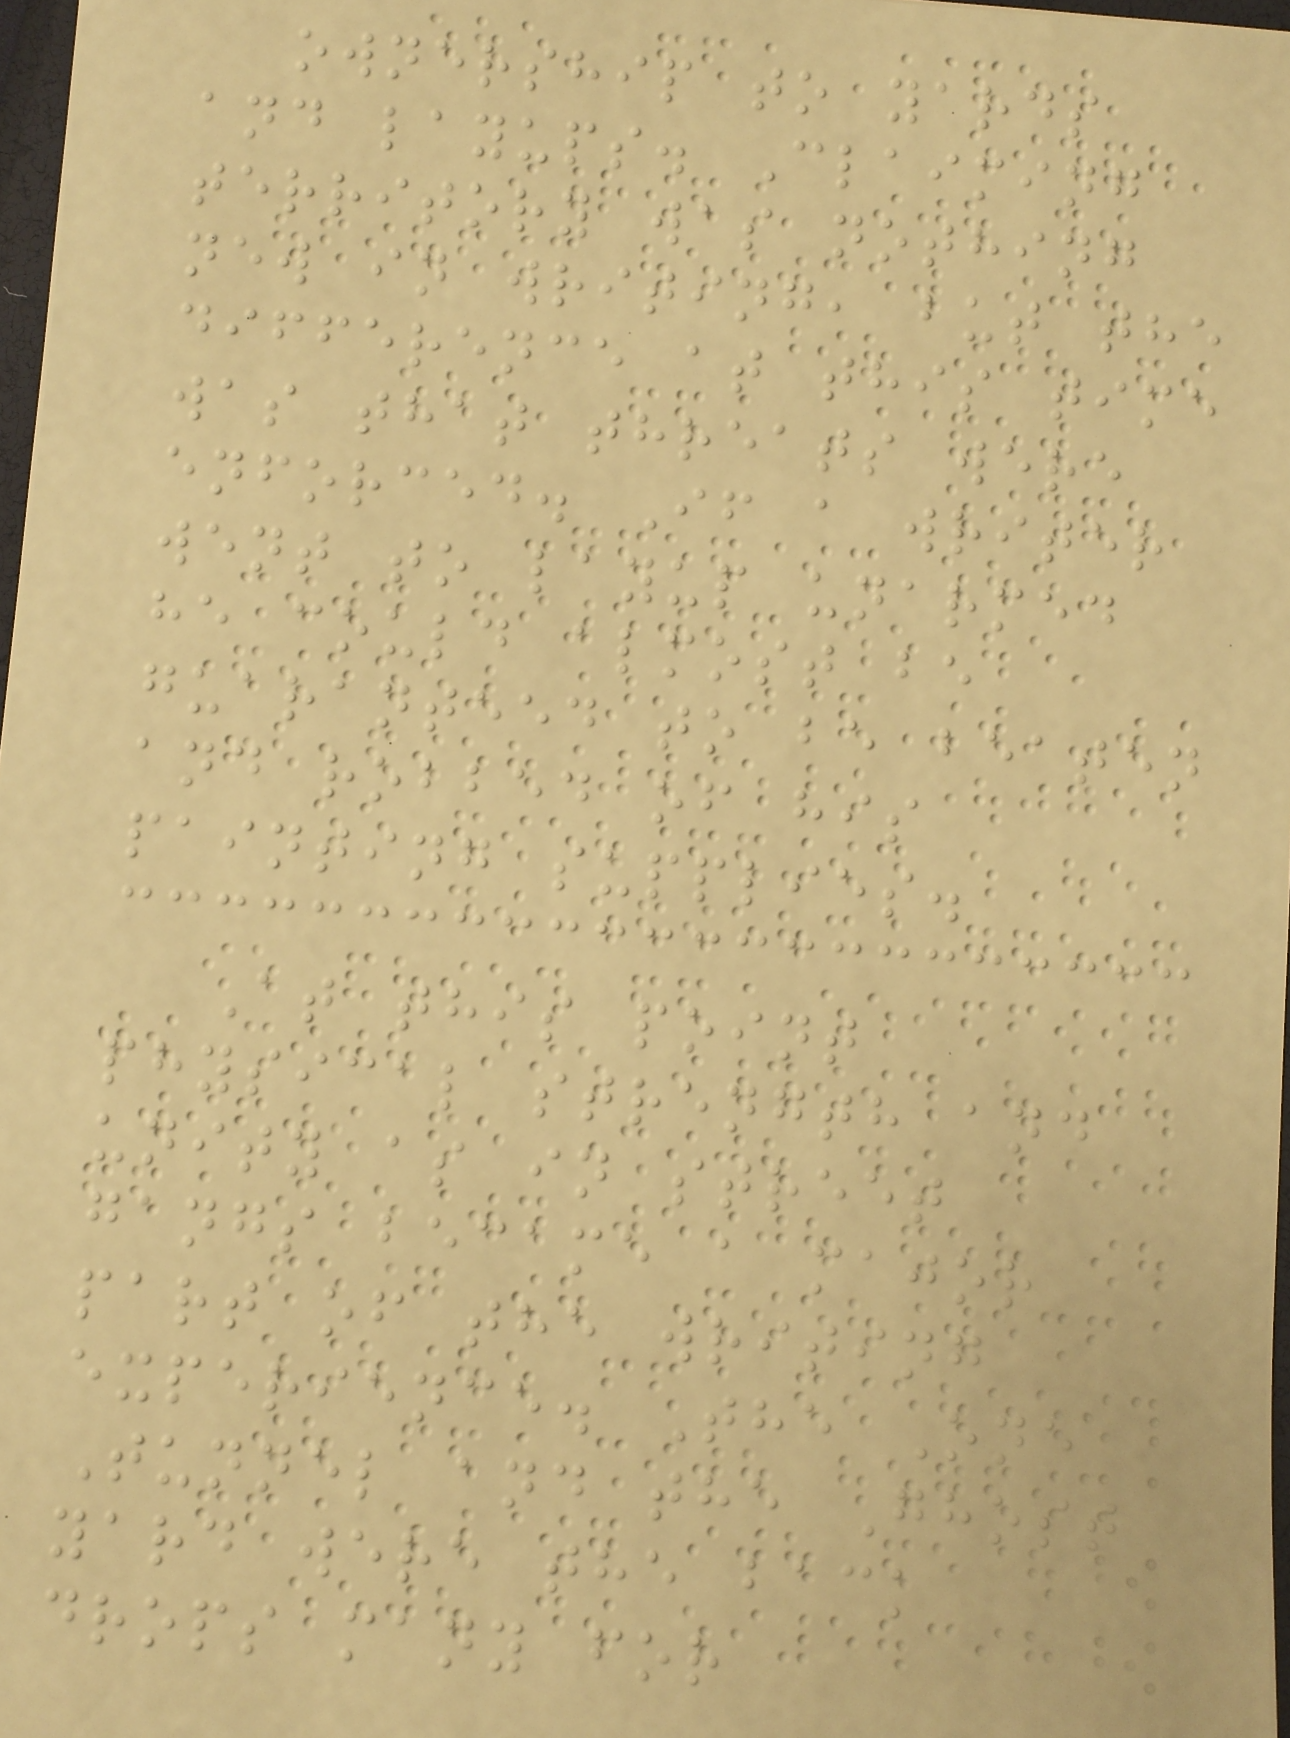ownership to yards
and layups. Claiming
territory was nothing
new in writing, but the
difference at this time
was that threats were
enforced. If a writer
went to layup unarmed
he could almost be
guaranteed to be beaten
and robbed of his
painting supplies.
At this point
physical strength and
unity as in street
gangs became a major
part of the writing
experience. The One
Tunnel and the Ghost
yard were the back
drops many for
